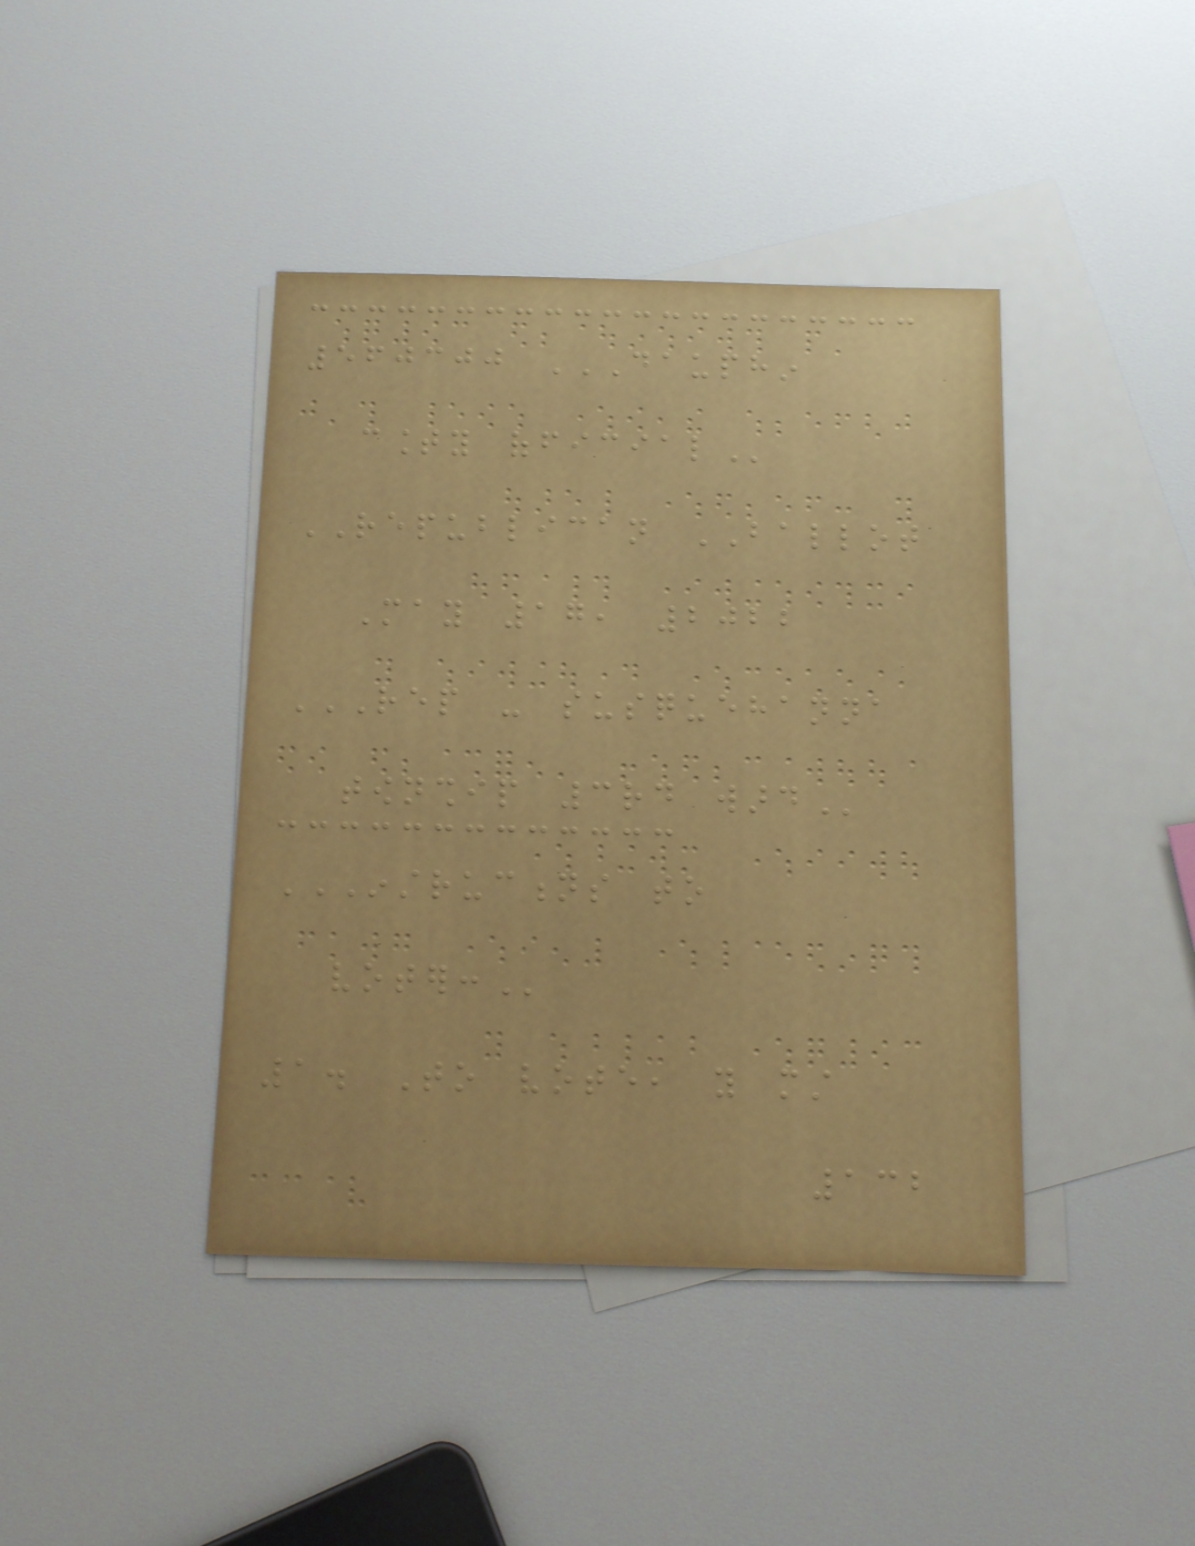560300 DAUPHIN
COUNTY OFFICIAL
REPUBLICAN BALLOT
May 17, 2022
REP - SUSQUEHANNA
TOWNSHIP 3RD WARD
INSTRUCTIONS TO
VOTER:
1. To vote, you must
132
